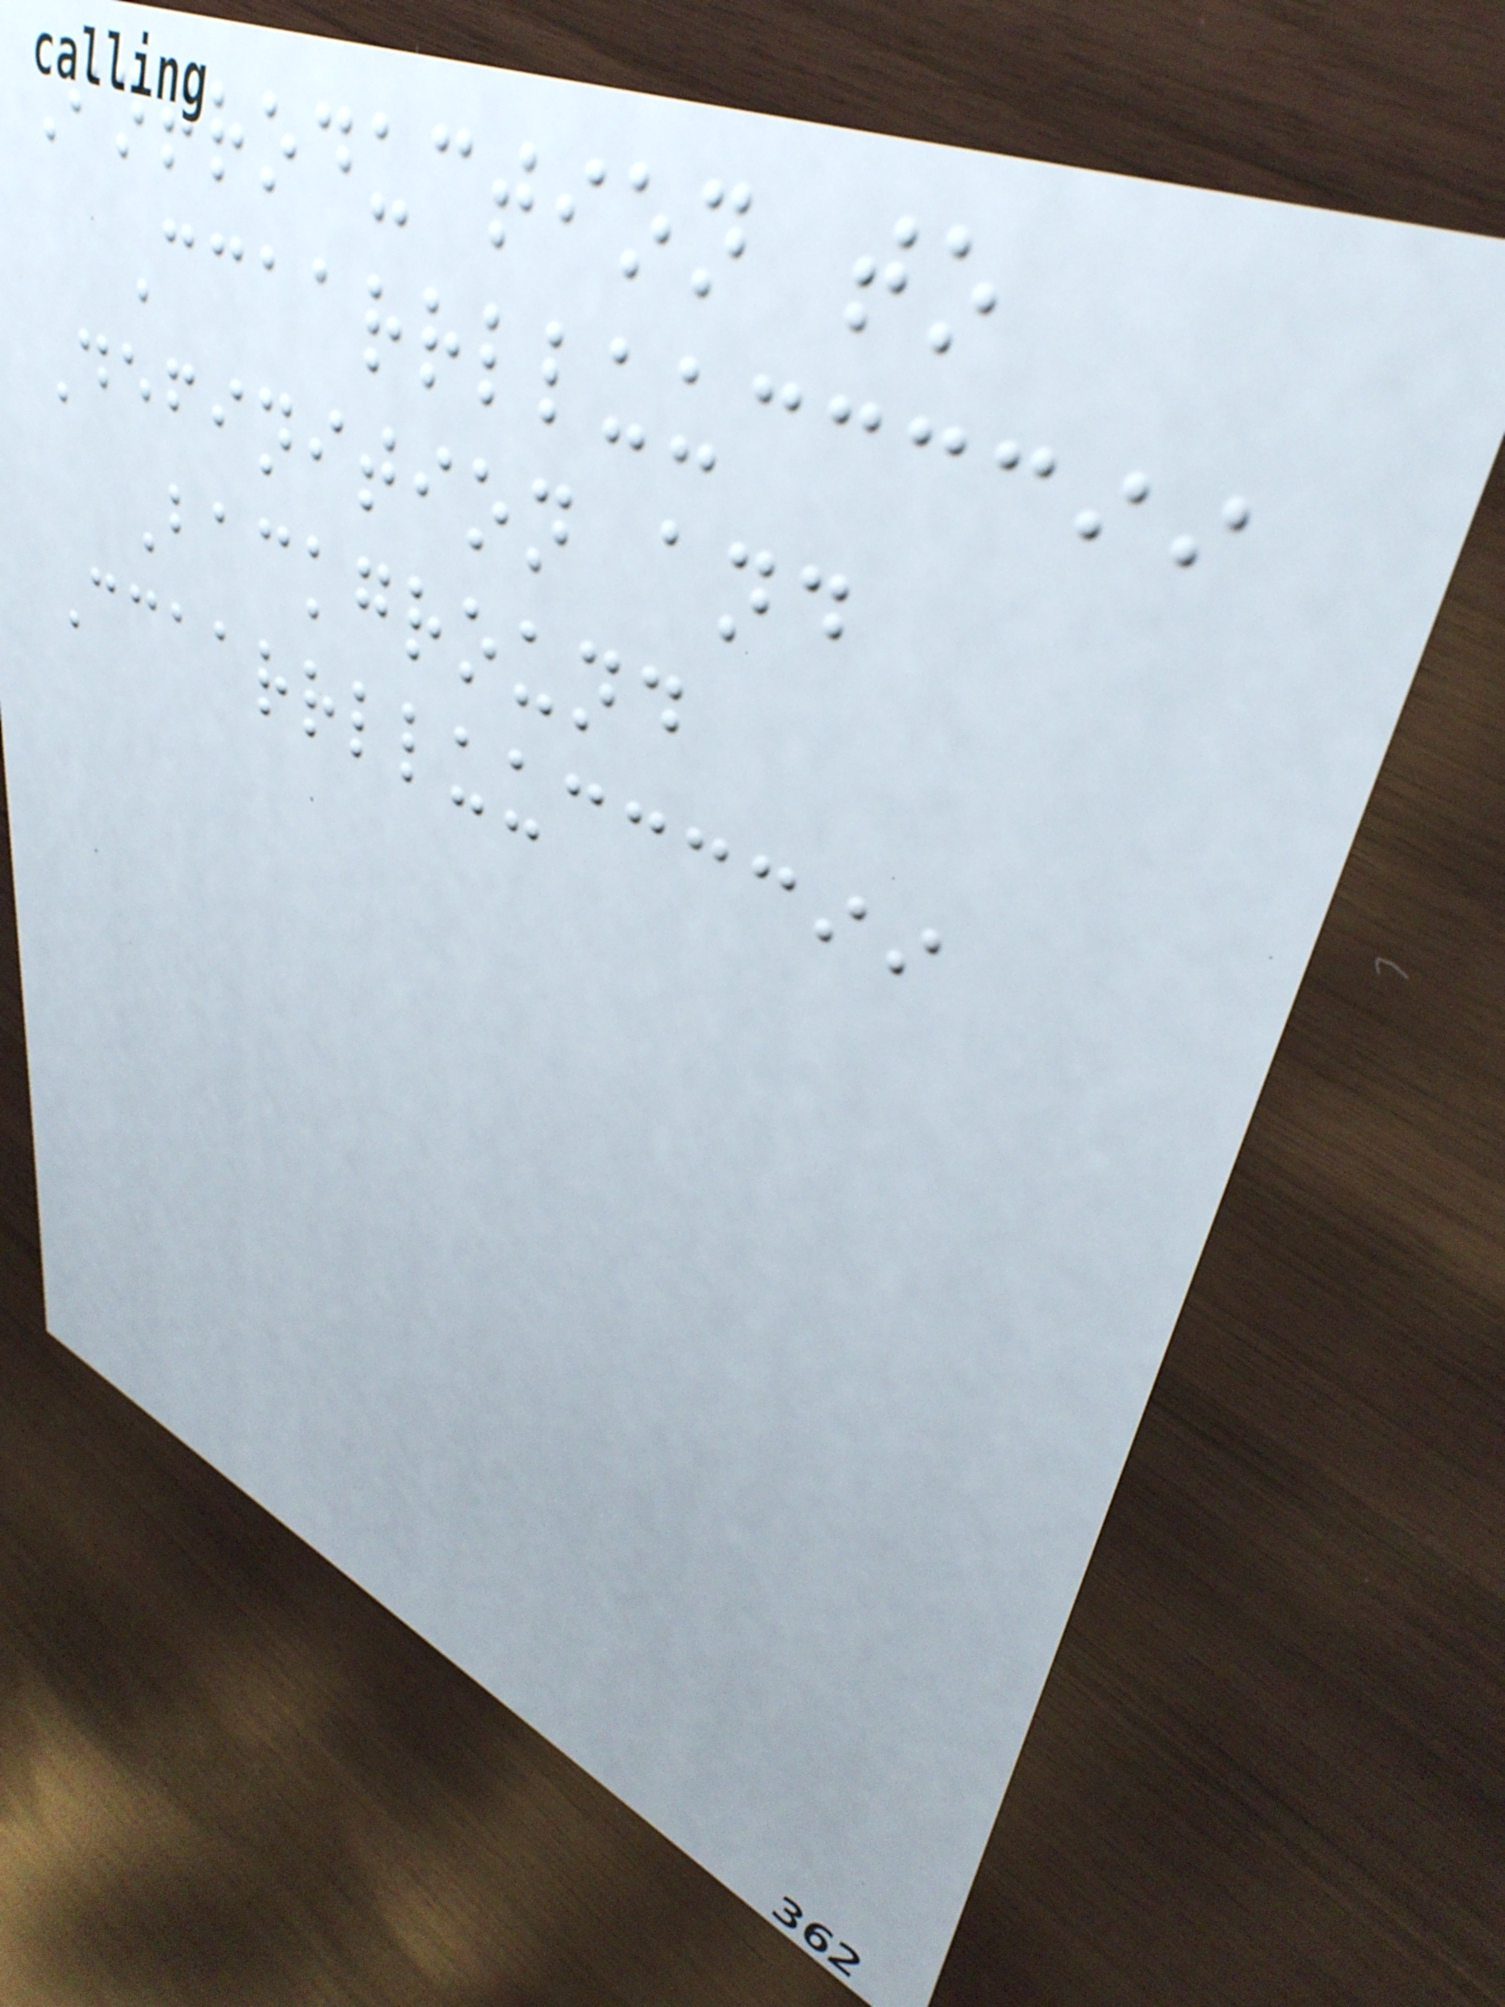Introduction to
Ccaarrlluuccccii
Definition and
Background
Ccaarrlluuccccii
